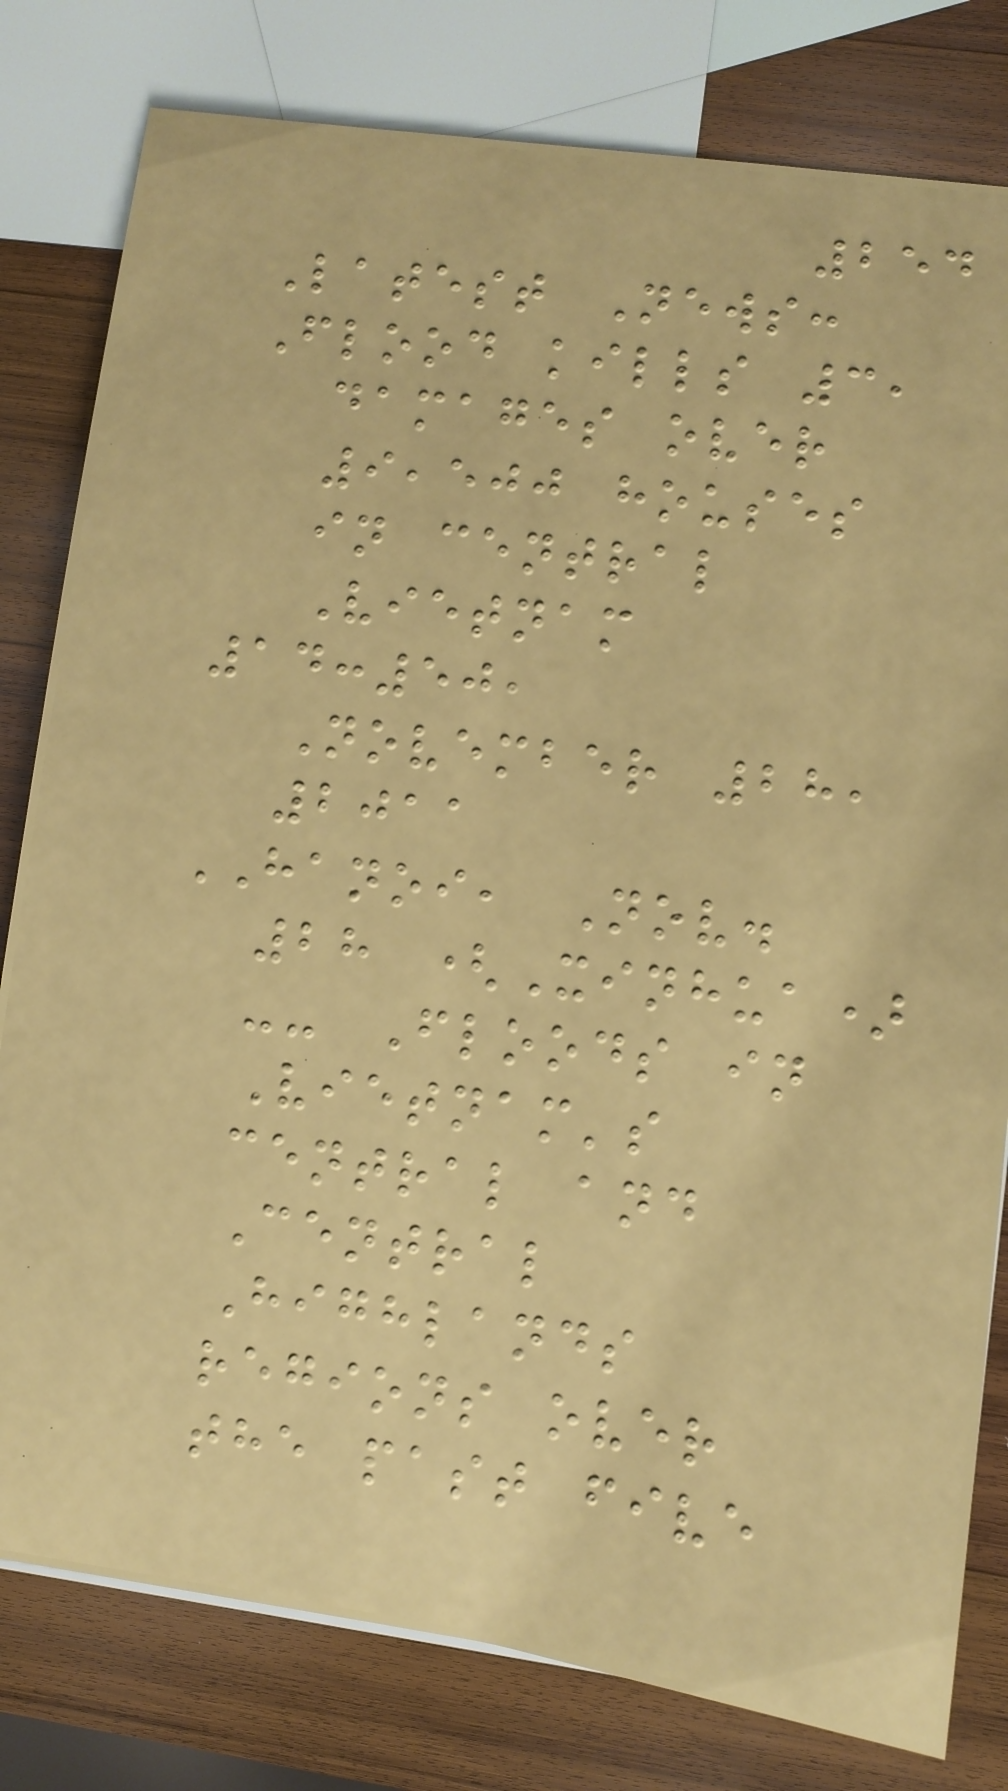254
Latest News:
Flood kills 3,
damages over
9,500 houses
in central
Vietnam
14:50,
November 28,
2011
HANOI, Nov.
28 (Xinhua)
-- Floods in
Vietnam's
central and
Central
Highlands
regions over
the past five
